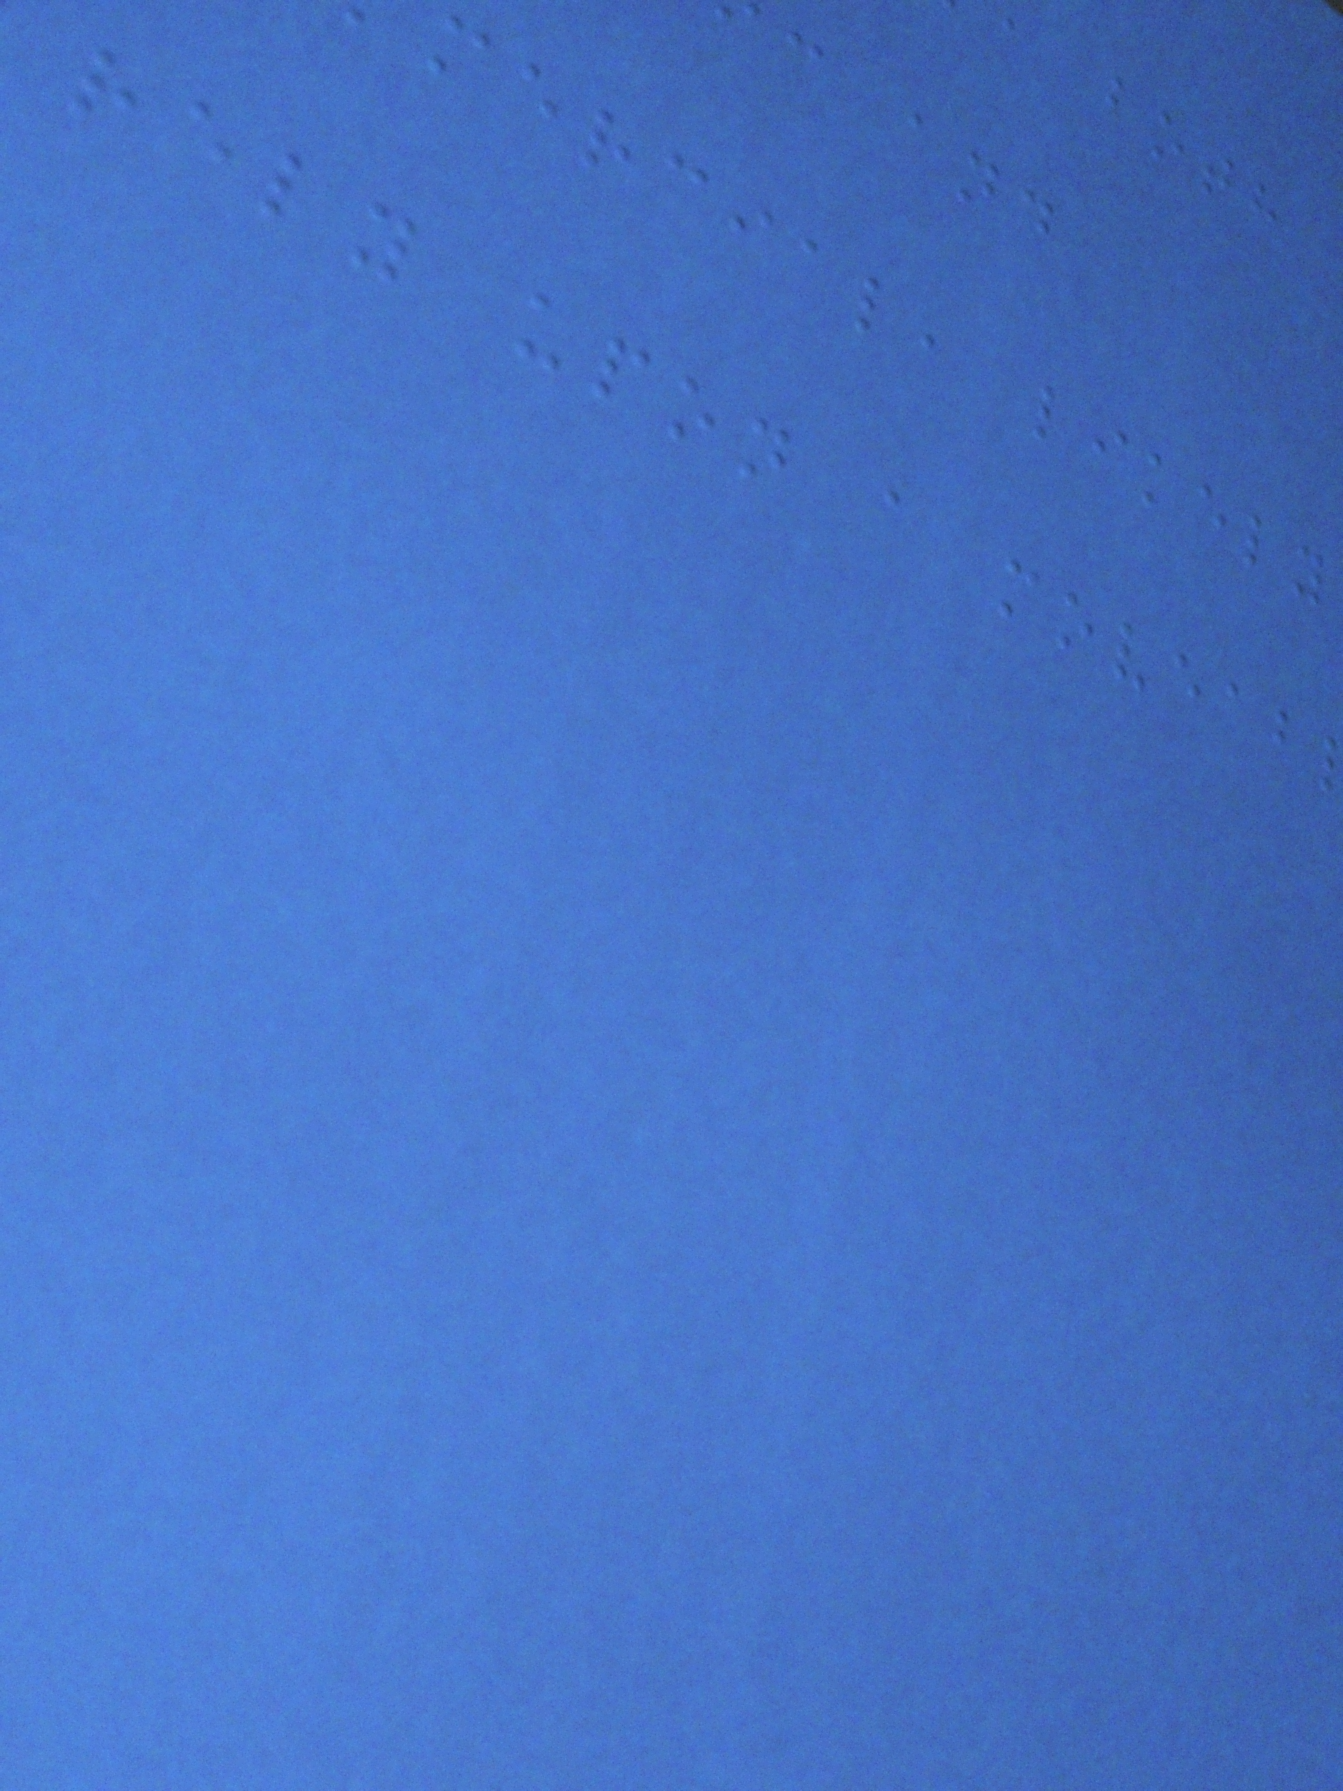both
c and
mercial, likely
rely upon a moveab
